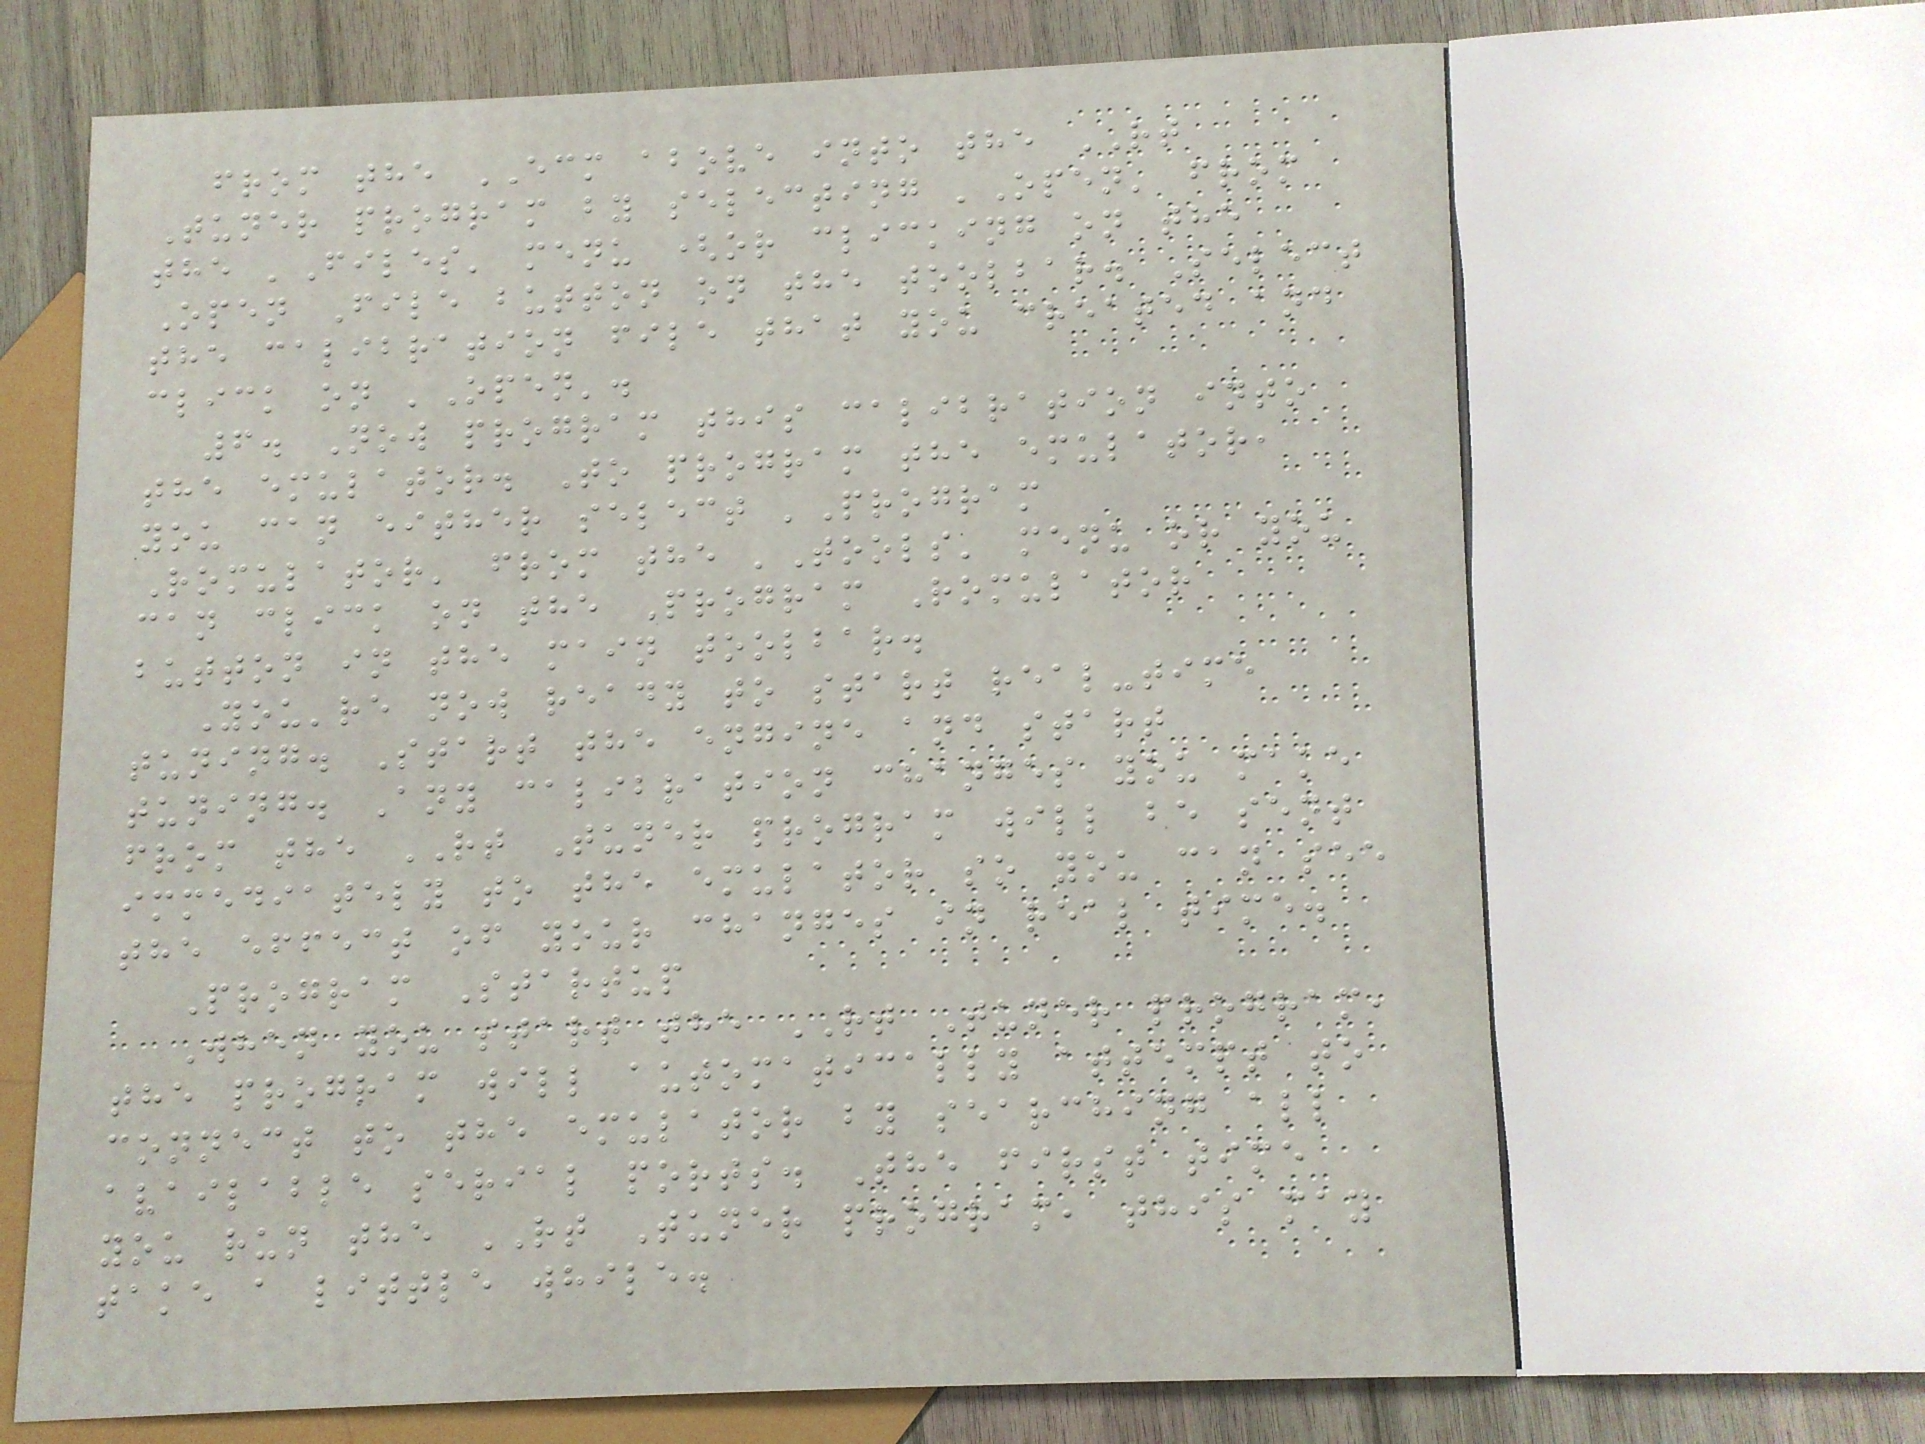from the ECM above into the RT
Tuner program by selecting 'Open' from
the 'Files' menu (or clicking on the
Open File button on the toolbar. Select
the calibration file that you created and
click on 'Open'.
6. Now program this calibration into
the emulator. To program the emulator,
you can either select 'Program
Romulator' from the 'Tools' menu or you
can click on the Program Romulator
button in the main toolbar.
You're now ready to start real-time
tuning. Start the engine and start
tuning. Any calibration changes you make
from the RT Tuner program will be sent
immediately to the emulator so you can see
the effect of your changes in real time.
Program Startup
When you start the RT Tuner program,
the program will automatically attempt to
connect to the emulator by searching all
available serial ports. The first time
you run the RT Tuner program, this may
take a little while.
